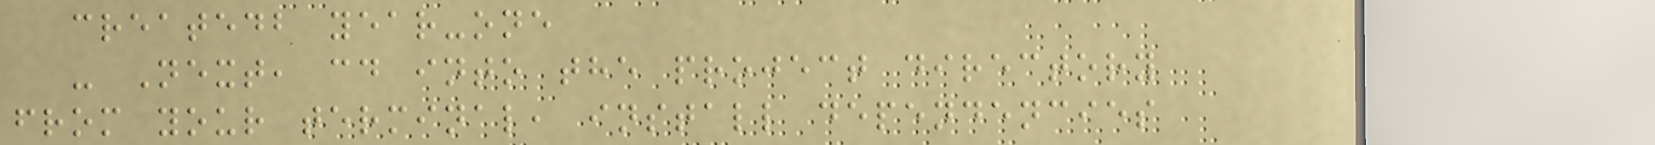createdb year-one
- Next, cd into the project directory
from your terminal, install dependencies
